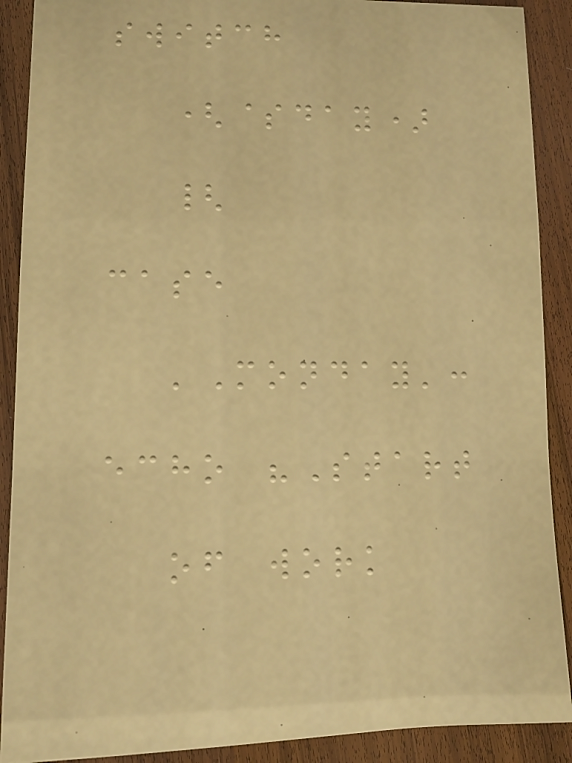switch
($day)
{
case
'Monday':
echo "Start
of work
